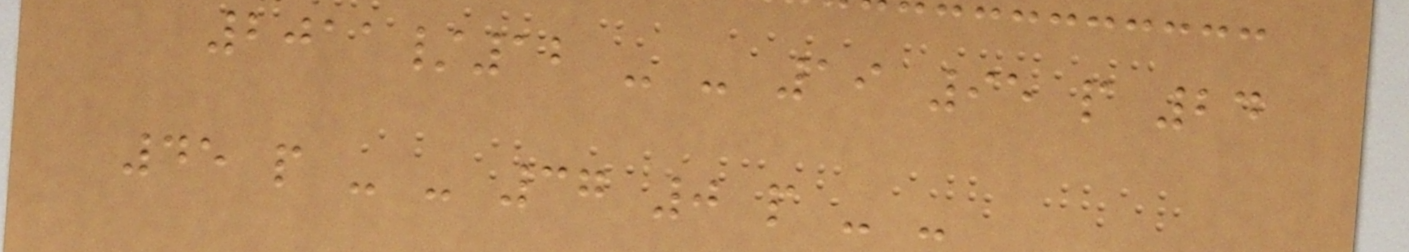2011/12 - - 19 95 p 24
45 p - - 37 0 p - -
